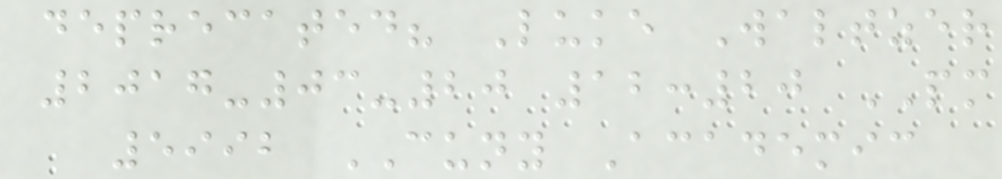deprecated? Luke Waltzer
2017-03-20 12:20 PM
5992 CUNY Academic
